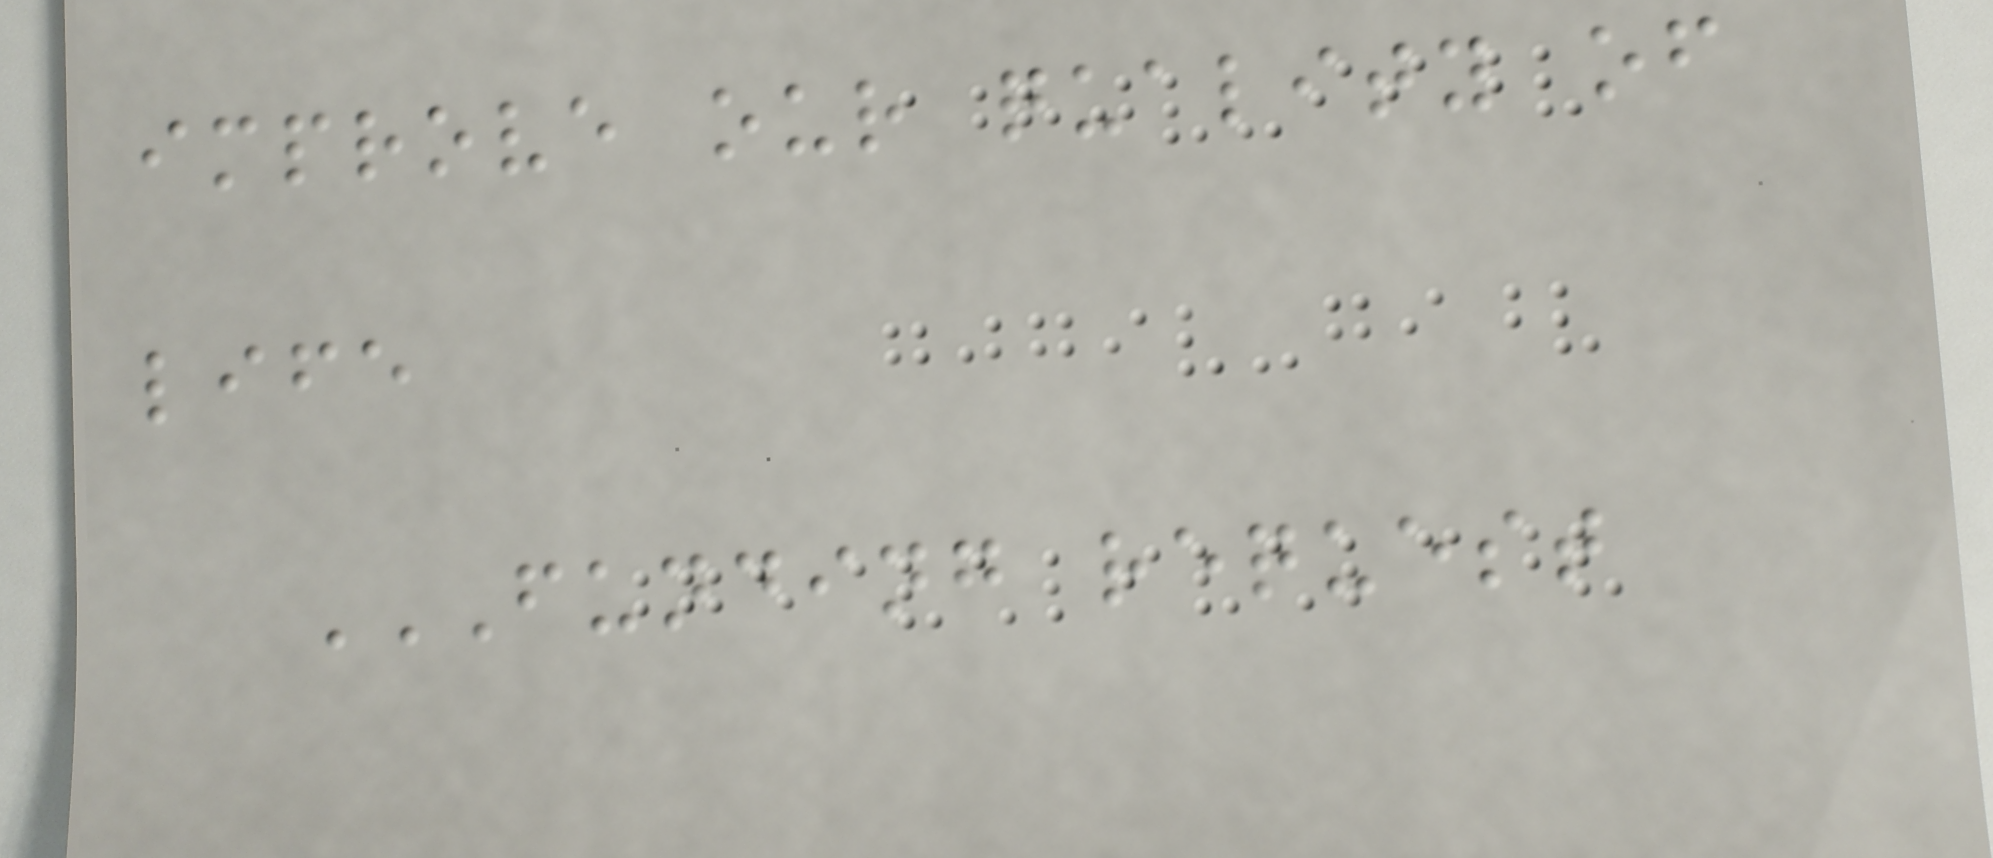improve our quality of
life
FUNDING REQUEST
